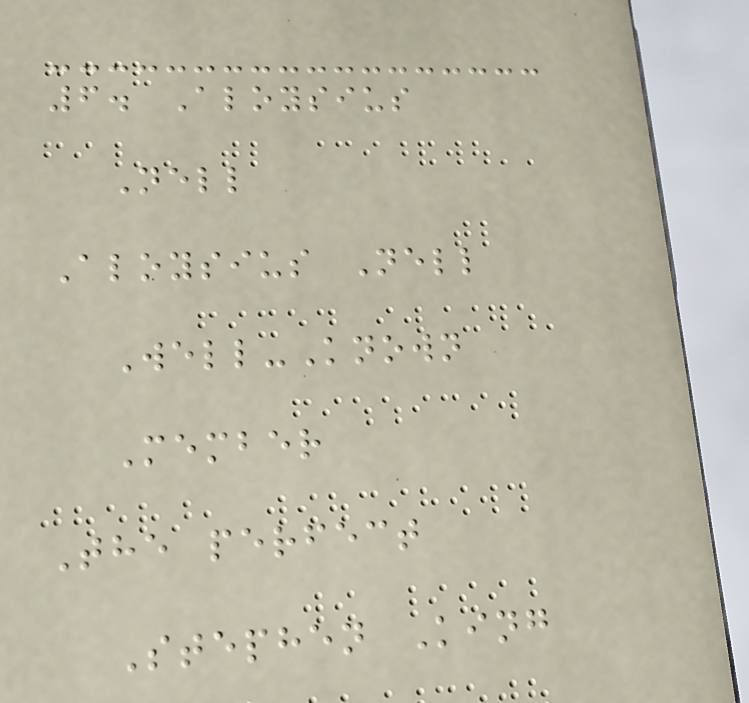6. Aloysius
Nell
Aloysius Nell
Well-Known
Member
The perfect
Stephen King
